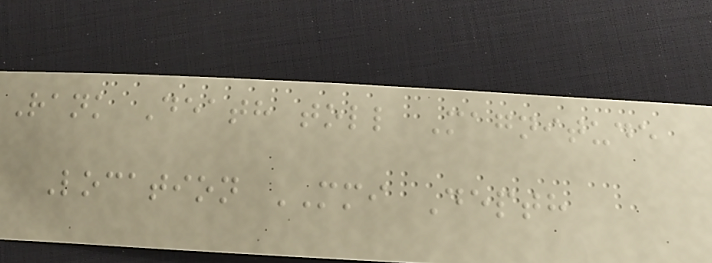Rank Death toll Magnitude
Location MMI Depth
